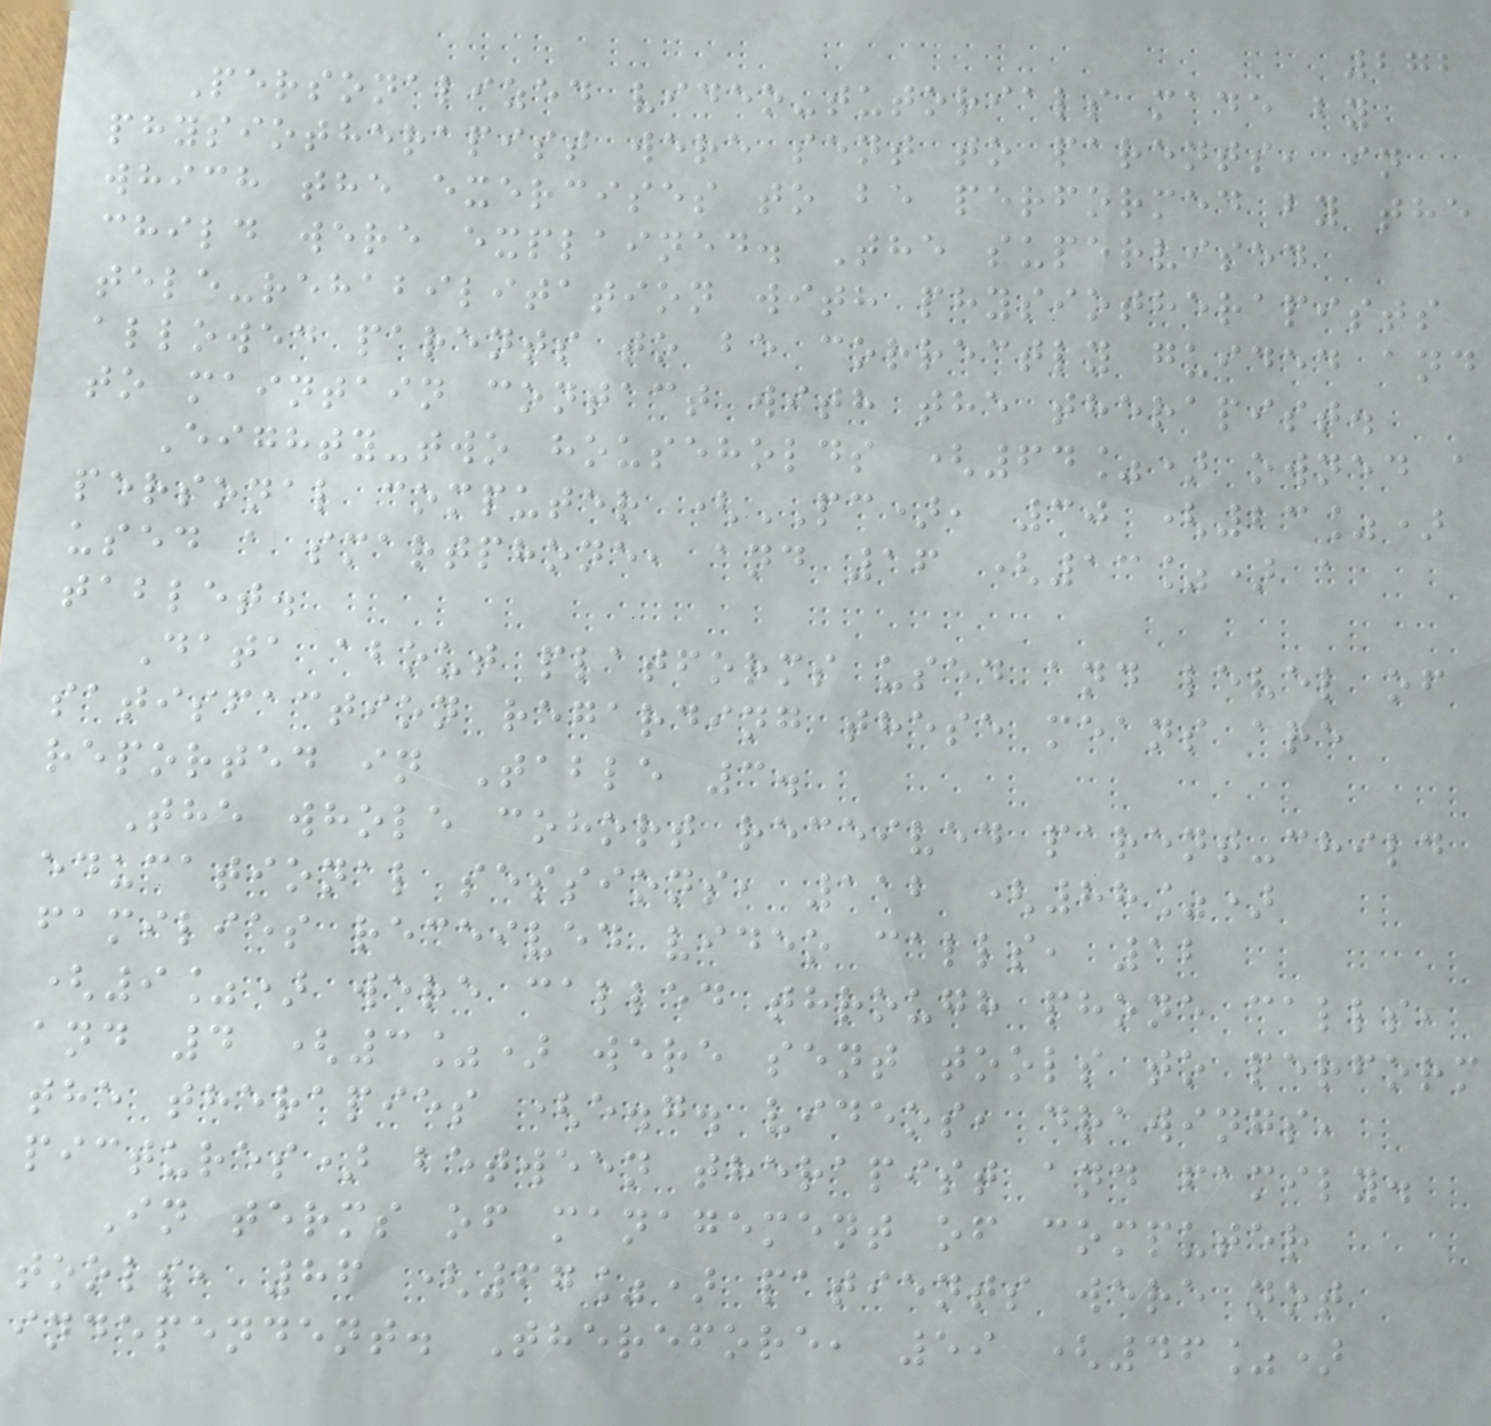272
Personalized video-tutorials made by
physiotherapist were sent to parents, in
which the exercises to be performed by the
child were explained. The supervised
tele-rehabilitation with physiotherapists
allowed parents to be correctly guided and
to maintain contact with the therapist.
Eighty-two households (64%) owned a
personal computer (PC), 30 (23%)
used a smartphone, and 16 (13%) a
tablet.
Data about platforms used and level of
satisfaction regarding these means are
reported in Table 3.
The whole cohort received parent-child
educational sessions, 112 (88%)
families received video calls, 12
(9%) were called through phone calls,
and 4 (3%) were sent tools to perform
the therapies (e.g. videos, drawings,
pictures) between therapist and family.
In terms of management of computer
tools, 86 (67%) patients were not
independent. Therefore, 59 (46%)
